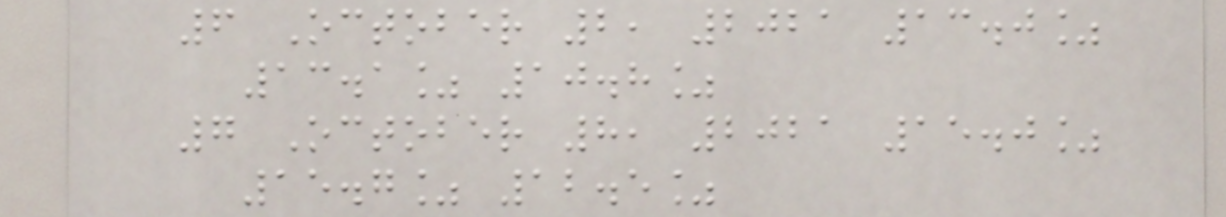6 October 2, 2021 13.0%
13.1% 10.8%
7 October 8, 2021 15.0%
15.7% 12.5%
